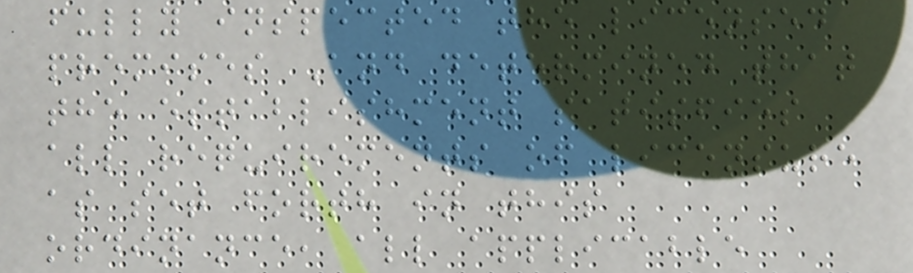fully inspected the licensed
premises And determined that
the establishment satisfies
all requirements of licensure
as set forth in this
ordinance, all applicable
